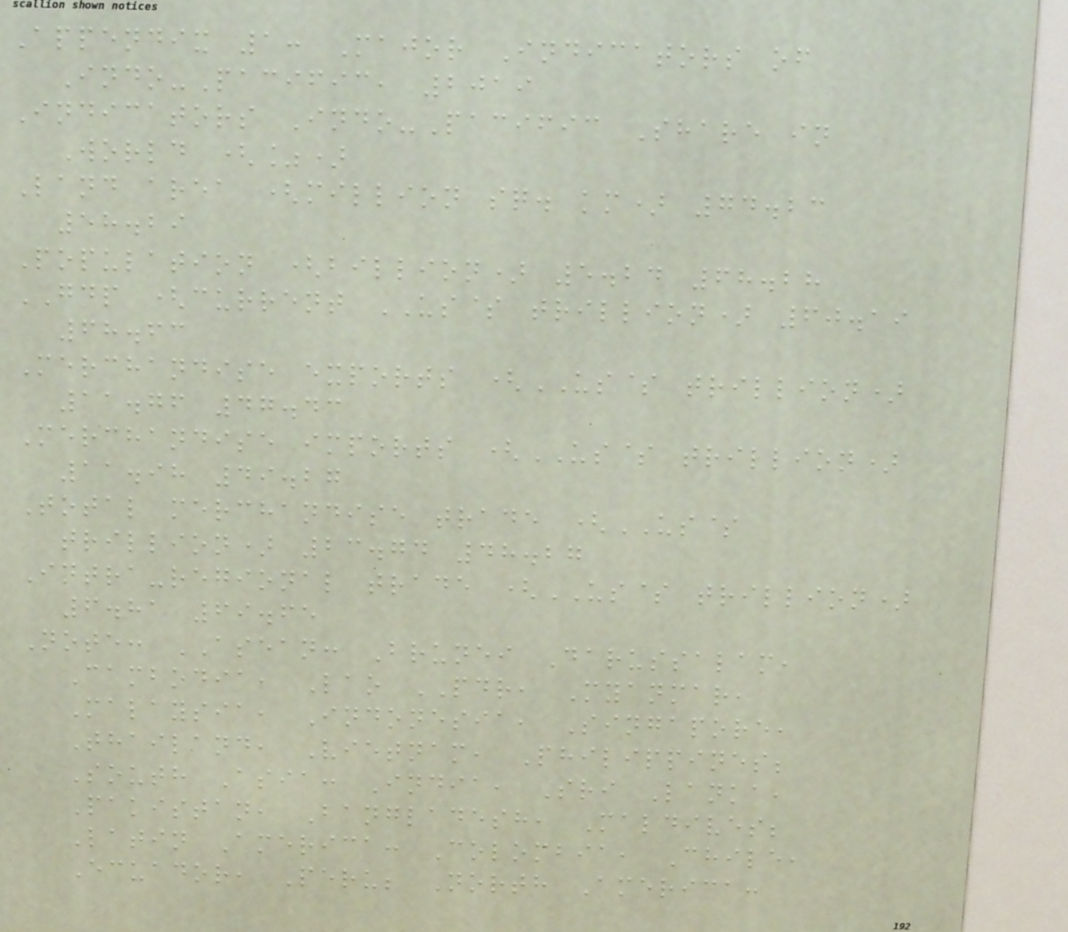Appendix 1: Major Indicators of
Indo-Pacific, 2019
Indicators Indo-Pacific Share in
World (%)
Land area (million sq. km) 74.23
58.29
Population (billion) 5.24 68.28
GDP (current US$ trillion) 60.19
68.63
Merchandise exports (US$ trillion)
11.76 47.43
Merchandise imports (US$ trillion)
11.98 49.27
Total merchandise trade (US$
trillion) 23.74 48.27
Intra-regional trade (US$ trillion)
6.81 69.65
Note: ASEAN: Brunei Darussalam,
Cambodia, Lao PDR, Myanmar,
Malaysia, Indonesia, Singapore,
Thailand, Vietnam, Philippines;
South Asia: India, Sri Lanka,
Pakistan, Bangladesh, Maldives;
Latin America: Colombia, Chile,
Ecuador, Peru; North America:
